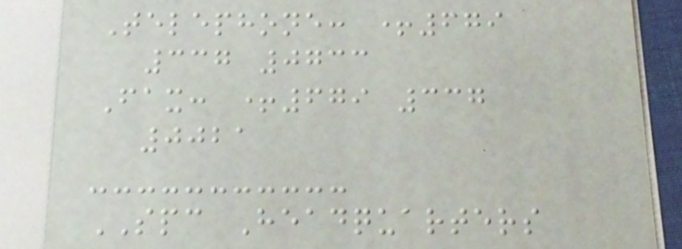Telephone: +679
337 0733
Fax: +679 337
0021
SPC Headquarters
